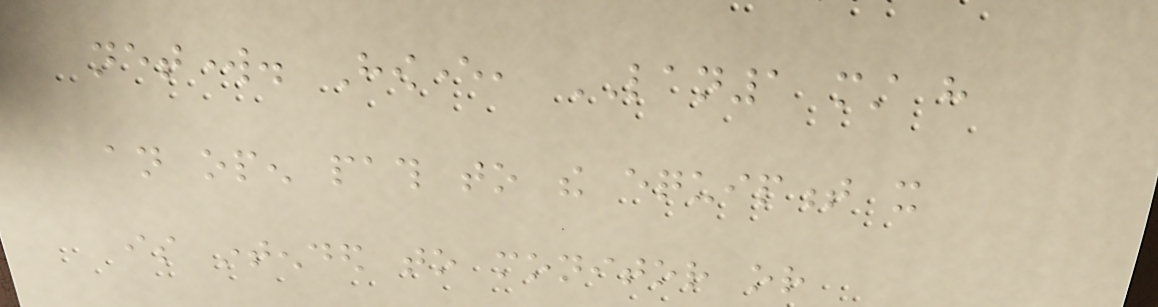network. However, LAN1 must have
an open path to the equipment it
is intended to monitor or
